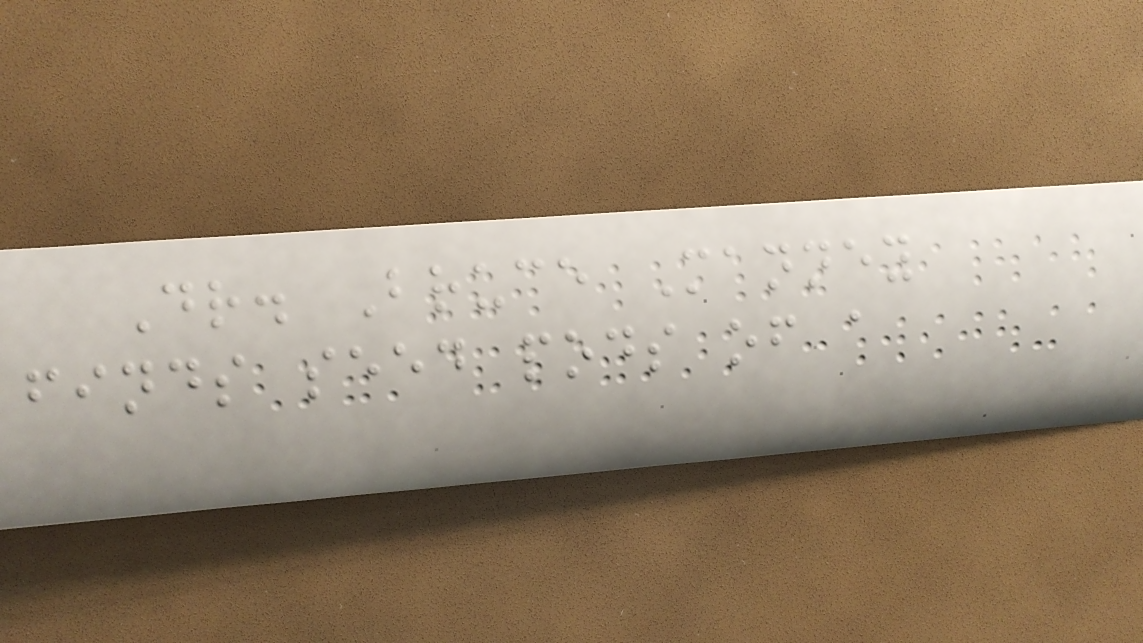Dr. Bruce Manney
finds seed pods of a
